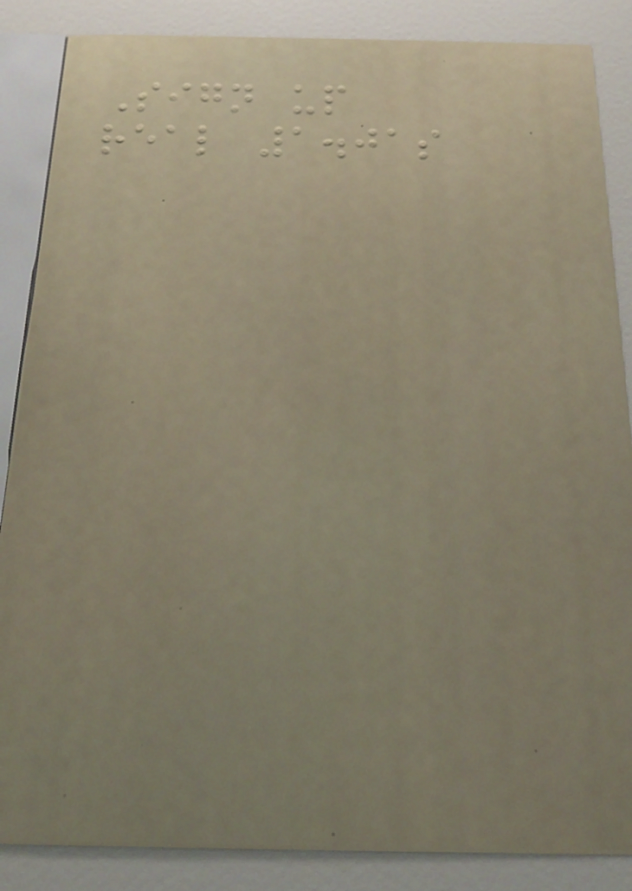Sign up
real 1.01s
